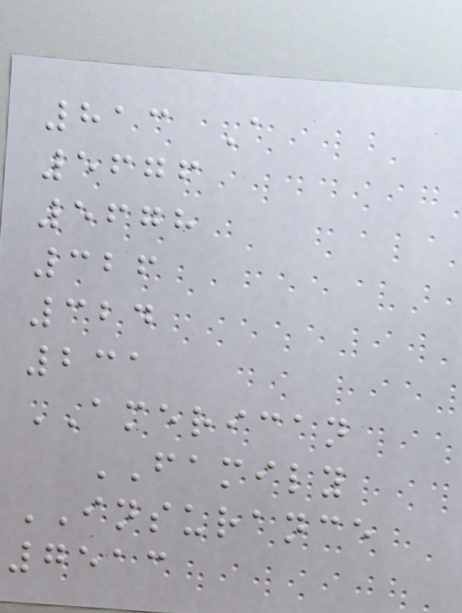813 A
5676
5678
326
324
231
AMERICAN
FAMILY
INSURANCE
7513
